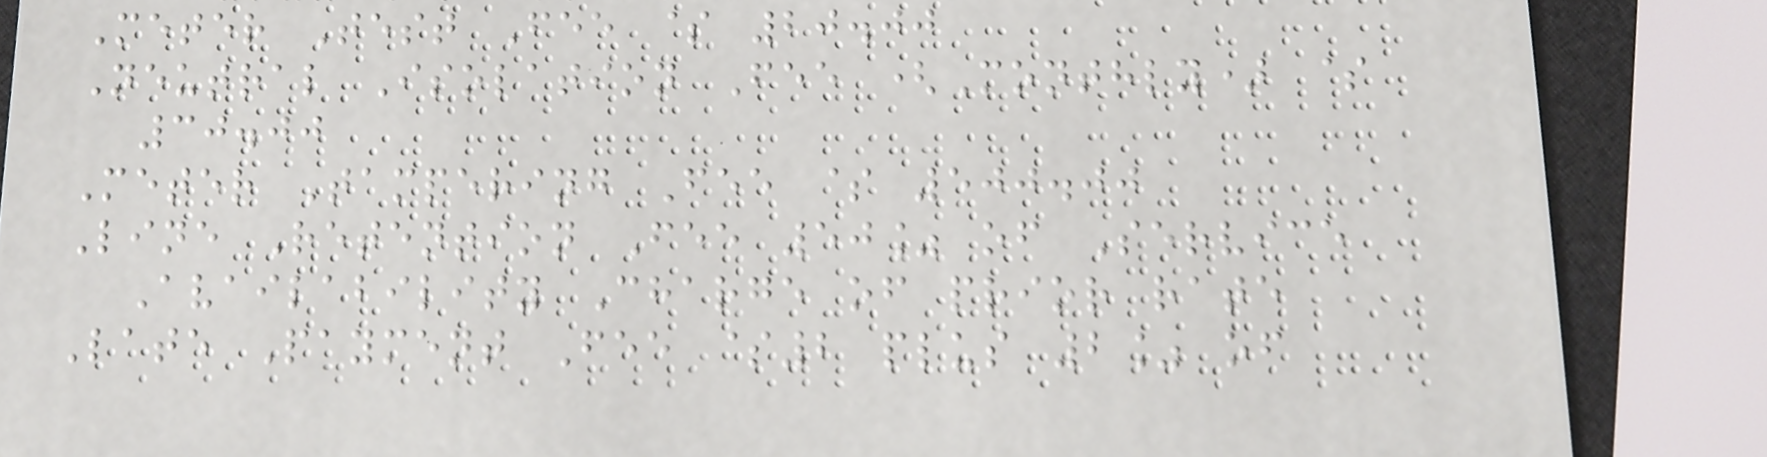Meter Test Fee $ 20.00
Neutral Isolation Fee (Monthly) $
30.00
Meter Tampering Fee $ 500.00
Line Retention Fee 50% of Service
Availability Charge of prior rate
Late Payment Fee $2 plus 2% of
